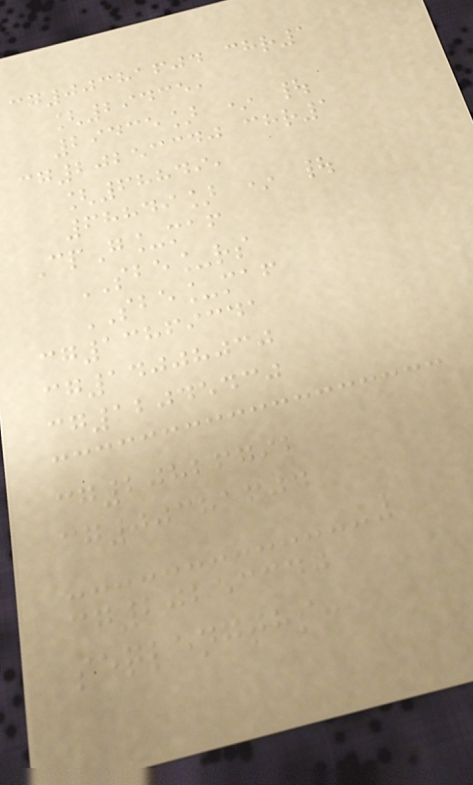cg00381604 chr1
[29435,
29435] * |
cg20253340 chr1
[68849,
68849] * |
CpG_maf
SBE_rs
SBE_maf
cg13869341
cg14008030
cg12045430
cg20826792
cg00381604
cg20253340
seqlengths:
